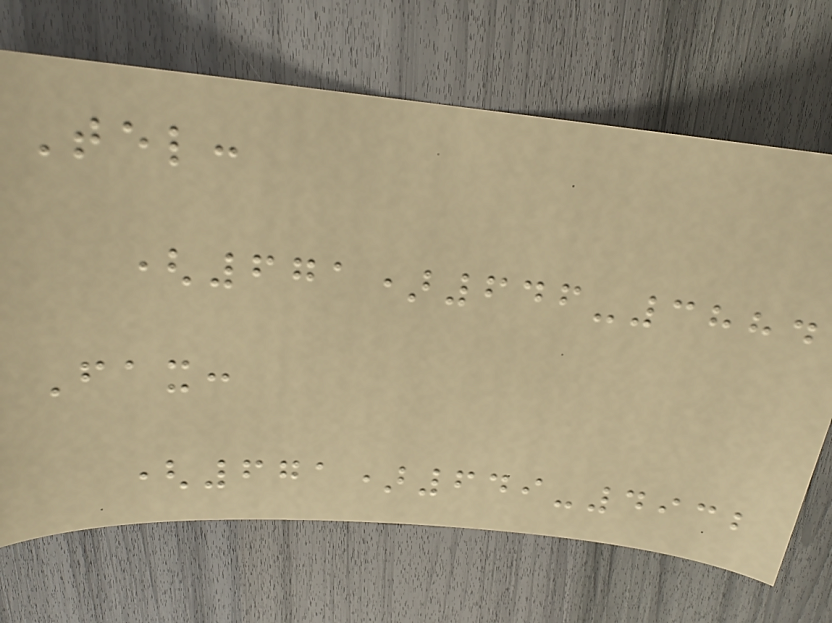Tel:
(671)646-3884
Fax:
(671)649-4932
